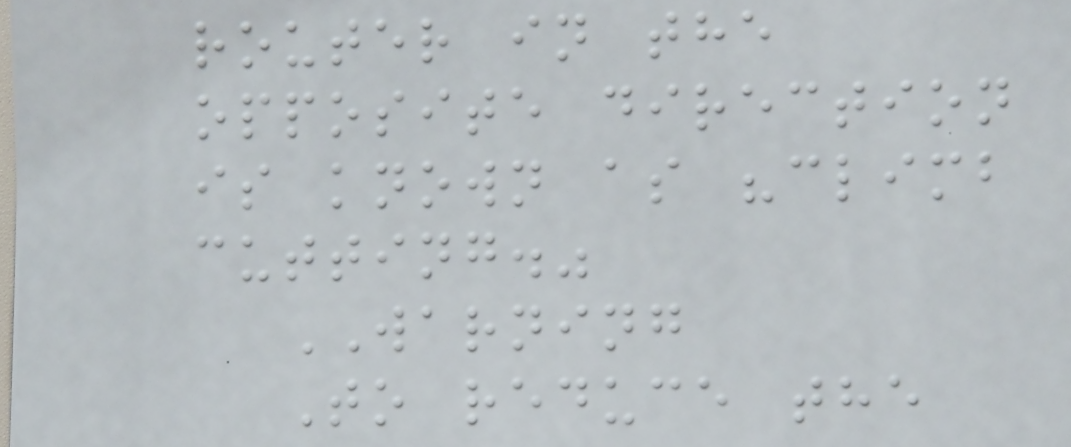router in the
opposite direction
is known as "climb
cutting."
WARNING
To reduce the
